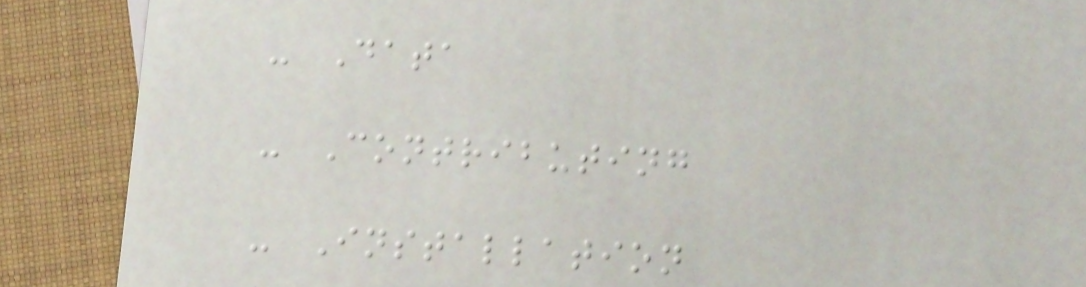- Data
- Contributing
- Installation
